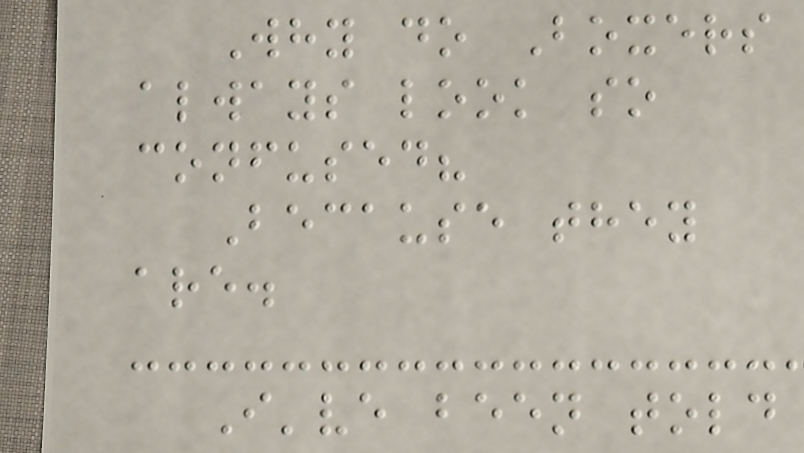Why do Boxers
always look so
confused?
Because they
are.
I've been told
